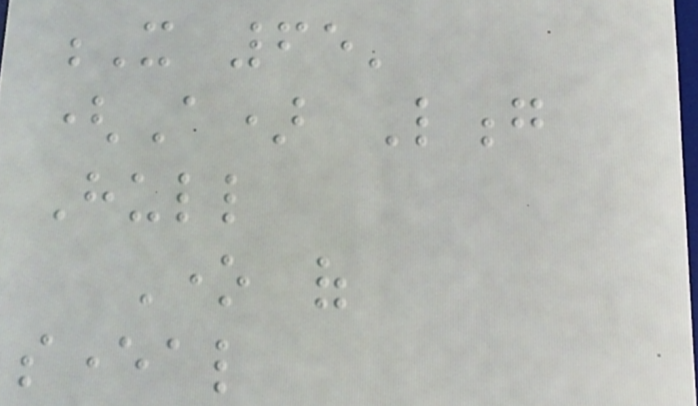X 65'
(A) Long
Hull
One of
several
